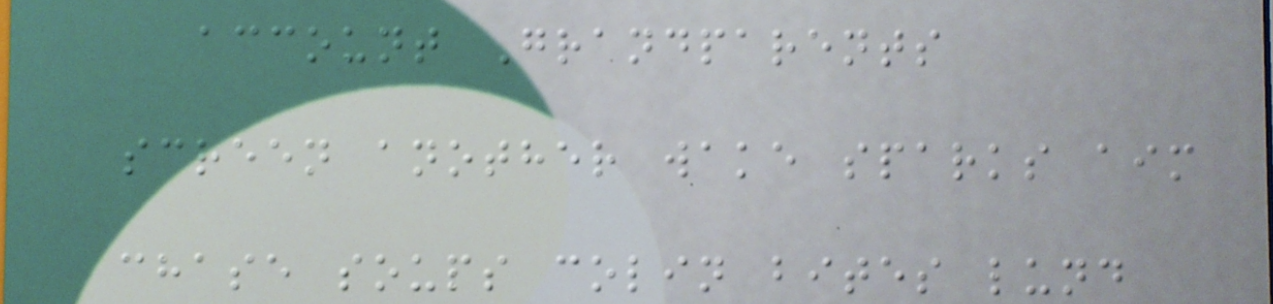account Grandparents
screen another wake sparks aim
chase soups colin bites lund
